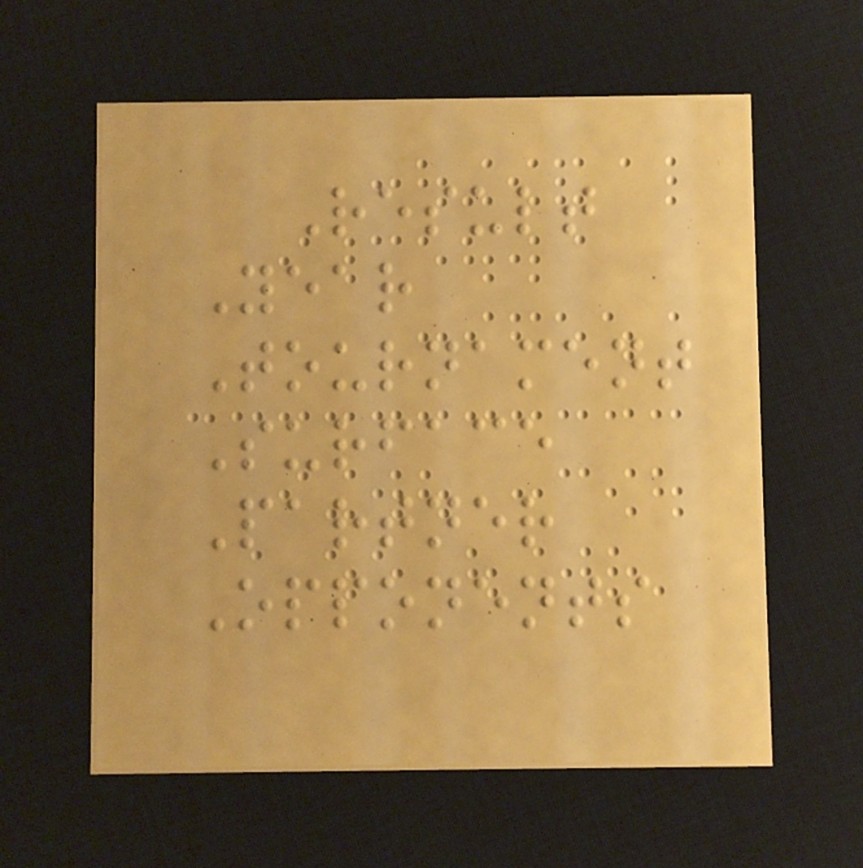Result
Year
Tournament
Surface
Partner
Opponents
